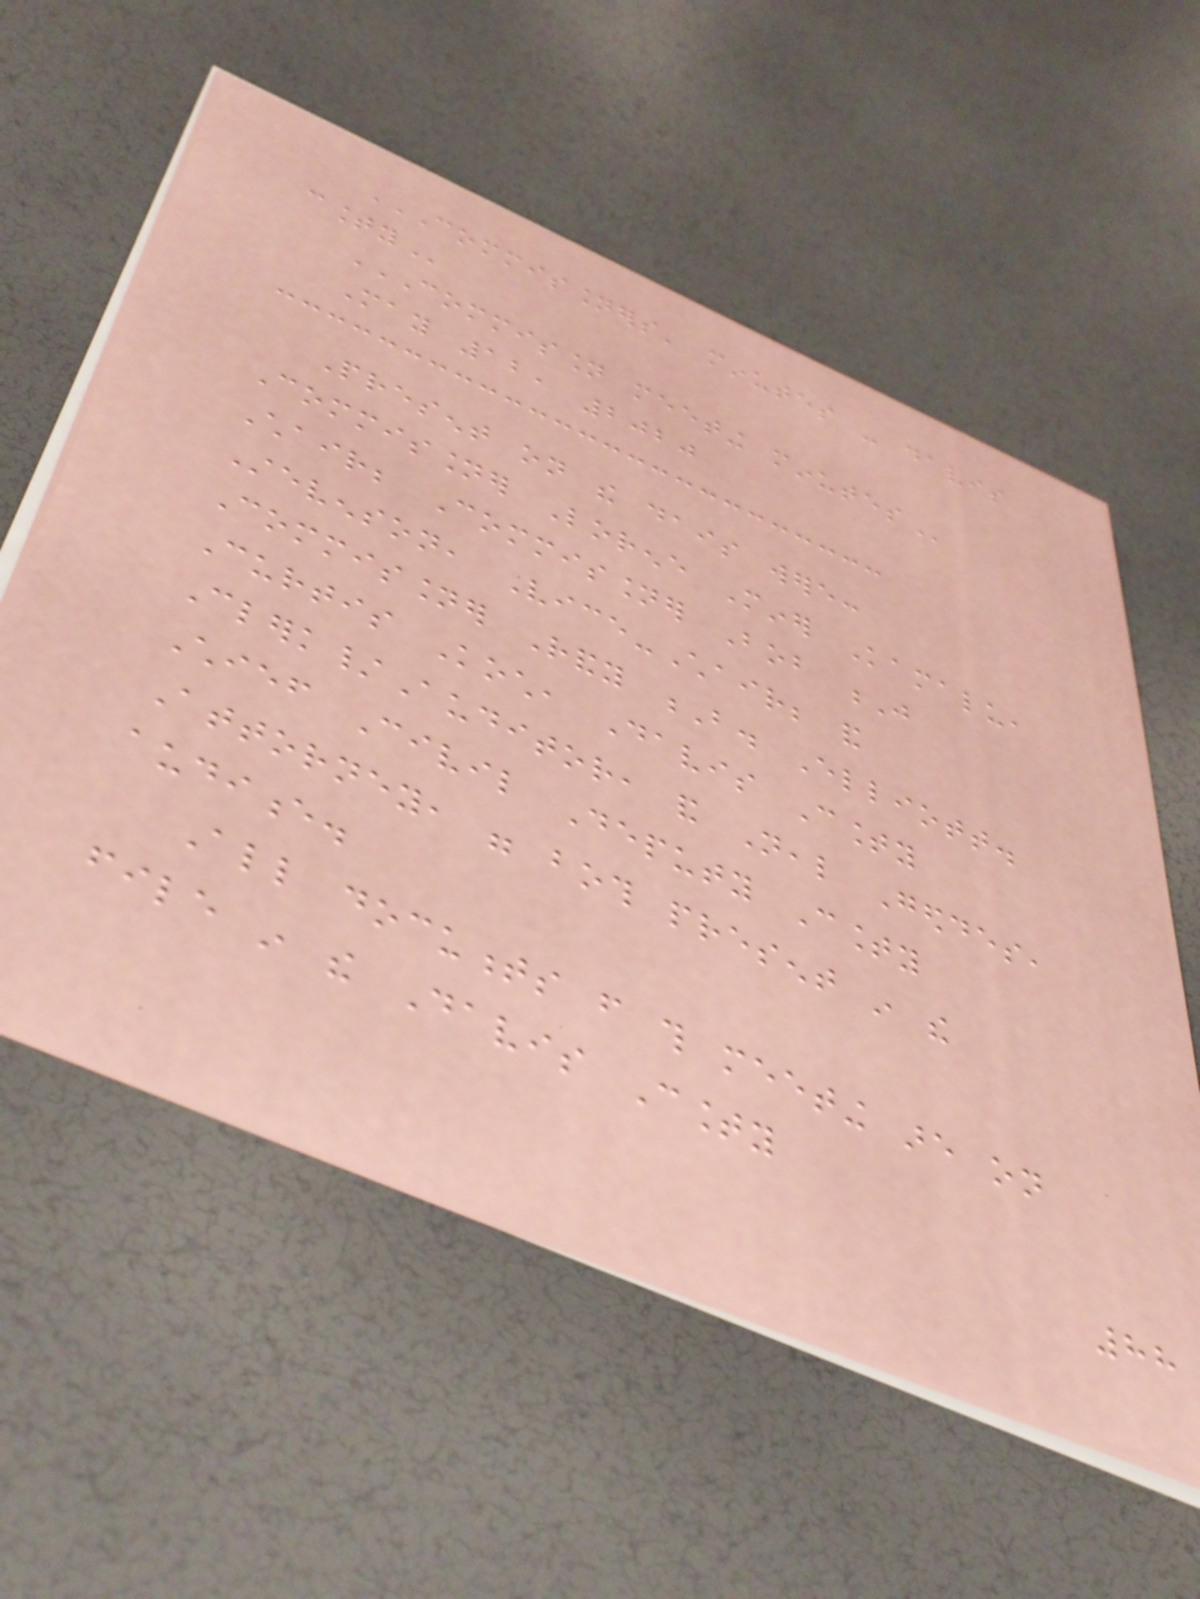COMMISSIONERS' MINUTES - DAVIS
COUNTY
COMMISSION MEETING MINUTES
May 12, 2020
Present on the dais were:
Commissioner Lorene Miner Kamalu,
Chair; Commissioner Bob J
Stevenson, Vice-Chair; and
Commissioner Randy B. Elliott.
Curtis Koch, Davis County
Clerk/Auditor, and Neal Geddes,
Chief Civil Deputy County
Attorney, were both present in the
audience.
All documents from this meeting are on
file in the Davis County
88
